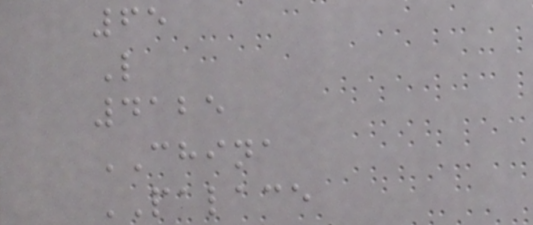65
L
4125
CHINA
PALACE
